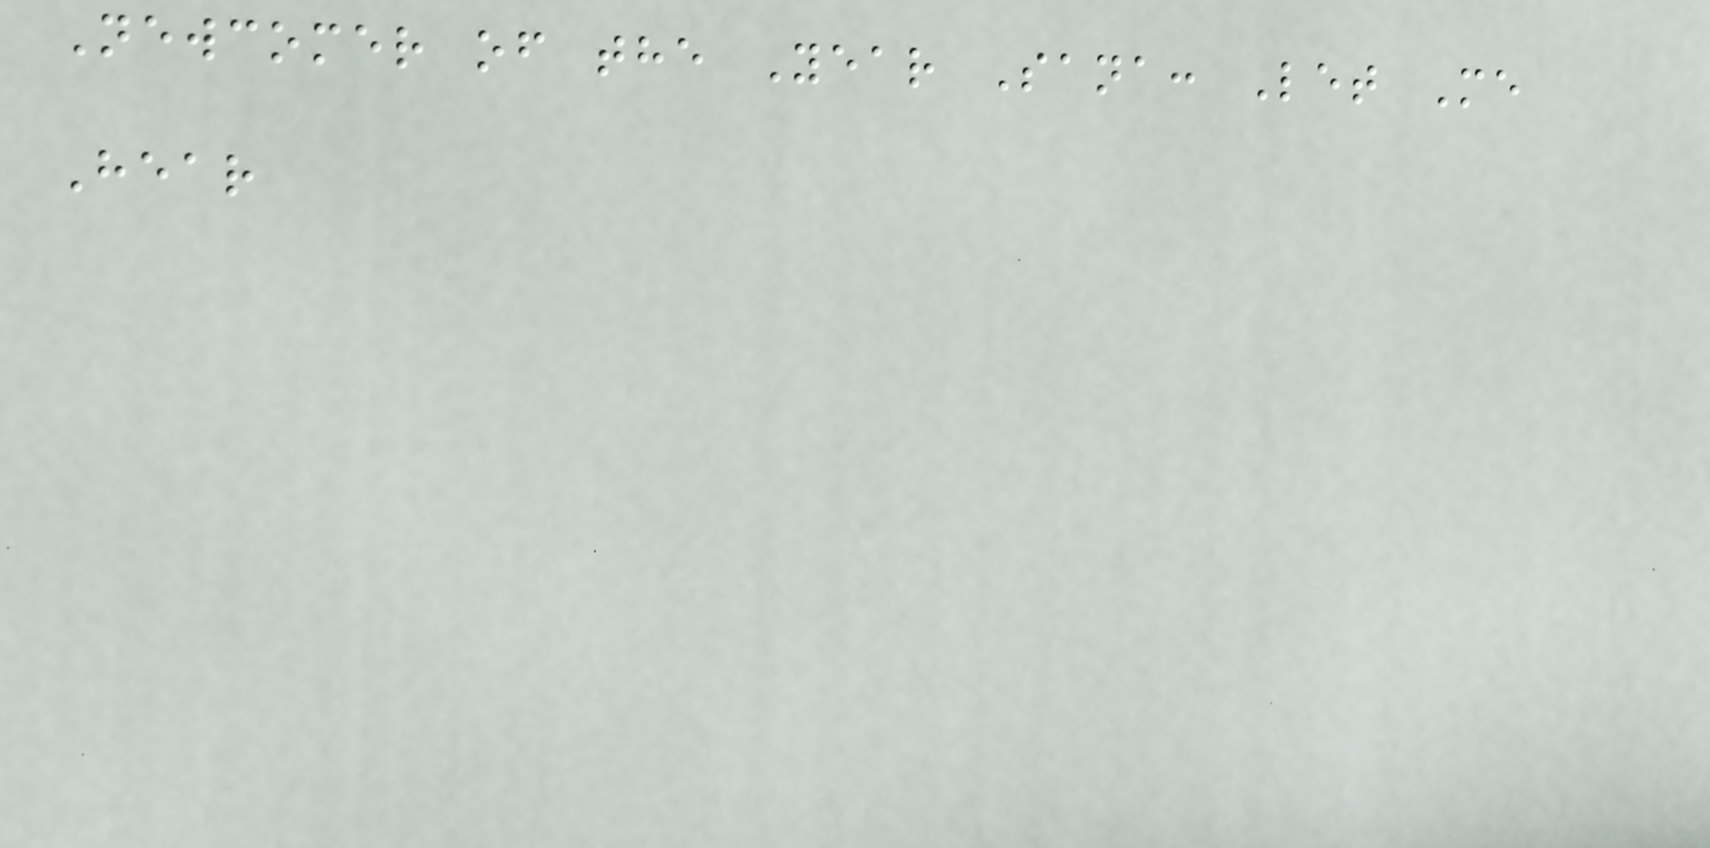Newcomer of the Year Sana: Let Me
Hear
